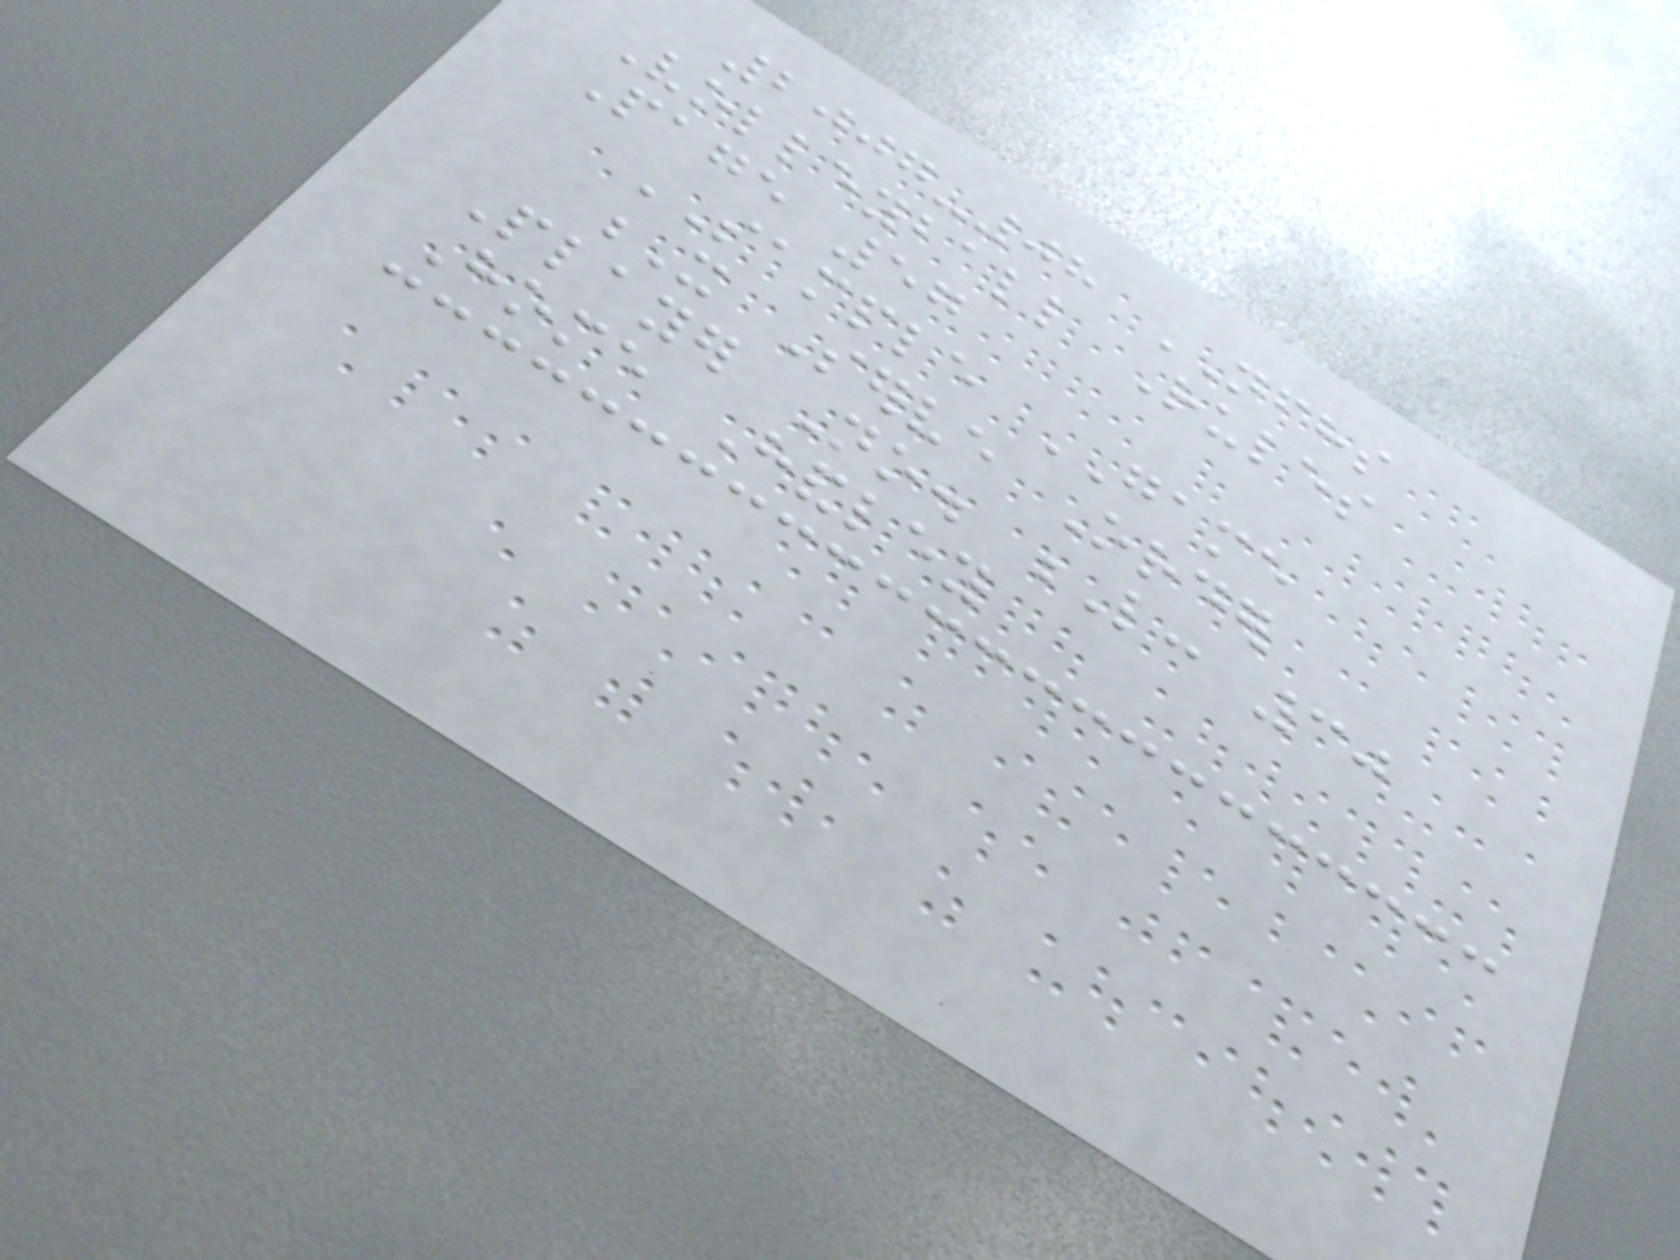2007-08 NFHS
Volleyball Rules
Page 57
SAMPLE GAME
X Serve Order
Player No. L: 30
Home Handley
